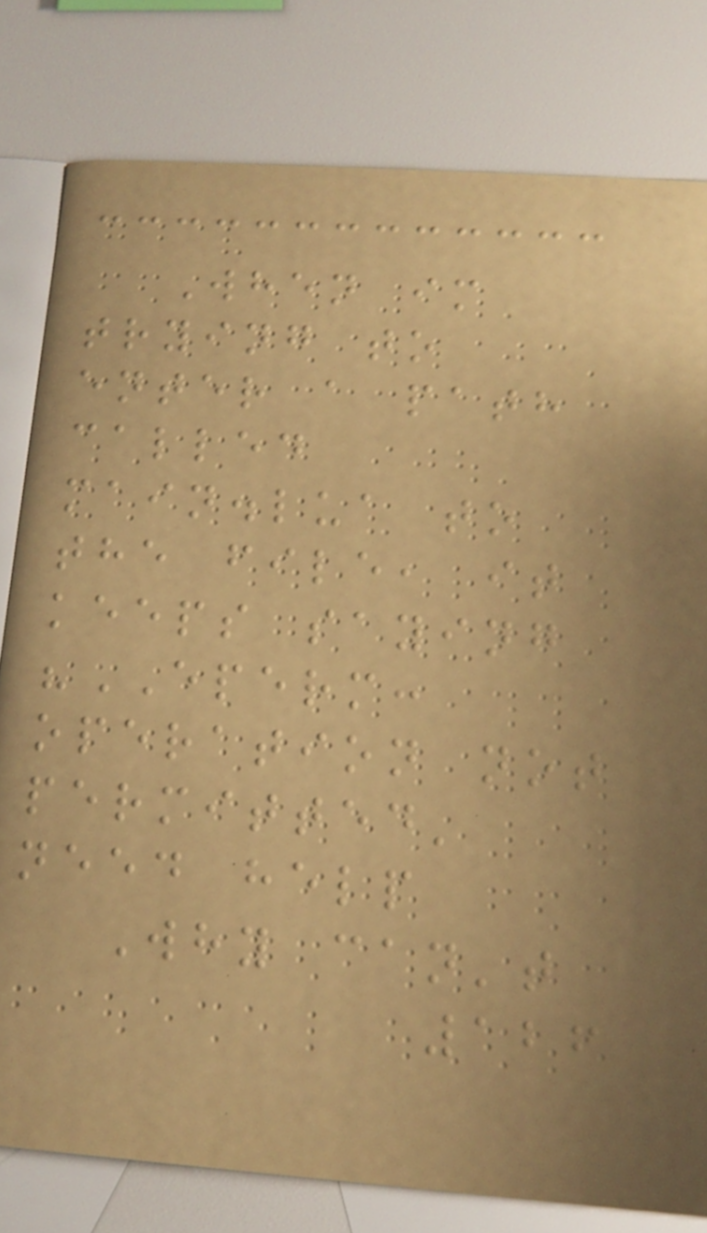When im
trying to
enter a path
called
main.lua to
the file, it
keeps saying
"EPERM:
operation not
permitted'
need help
Why can't
126
